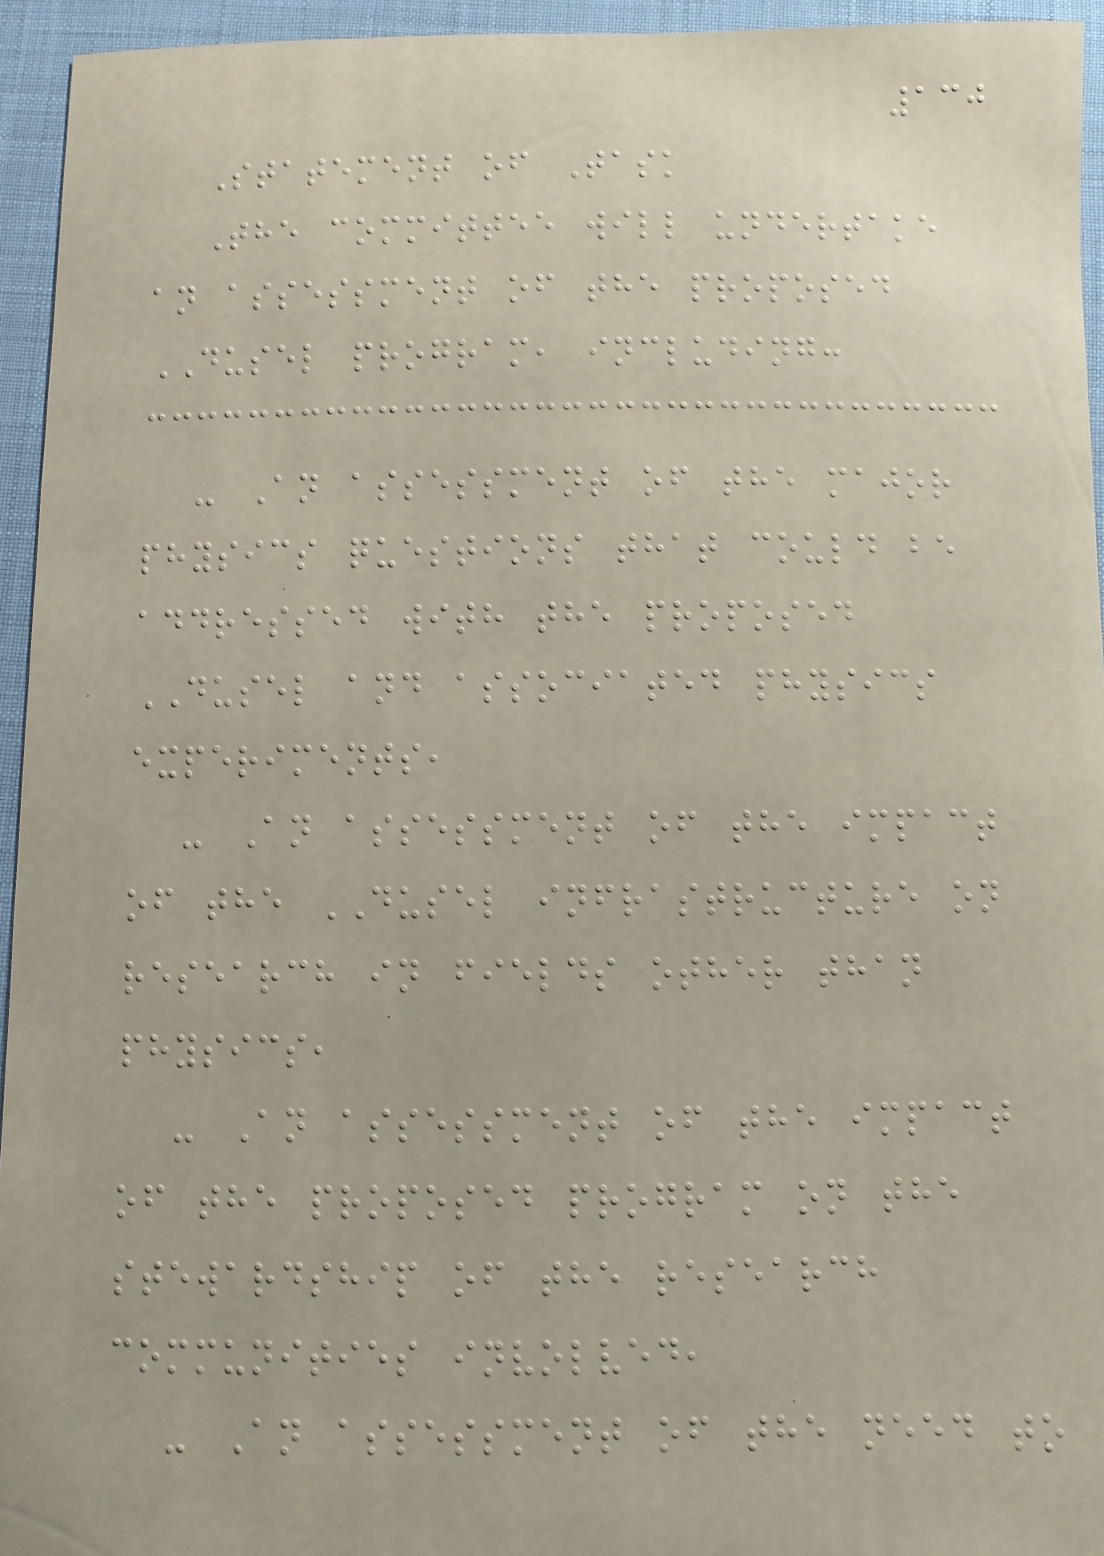130
Statement of Task
The committee will undertake
an assessment of the proposed
DUSEL program, including:
- An assessment of the major
physics questions that could be
addressed with the proposed
DUSEL and associated physics
experiments,
- An assessment of the impact
of the DUSEL infrastructure on
research in fields other than
physics,
- An assessment of the impact
of the proposed program on the
stewardship of the research
communities involved,
- An assessment of the need to
